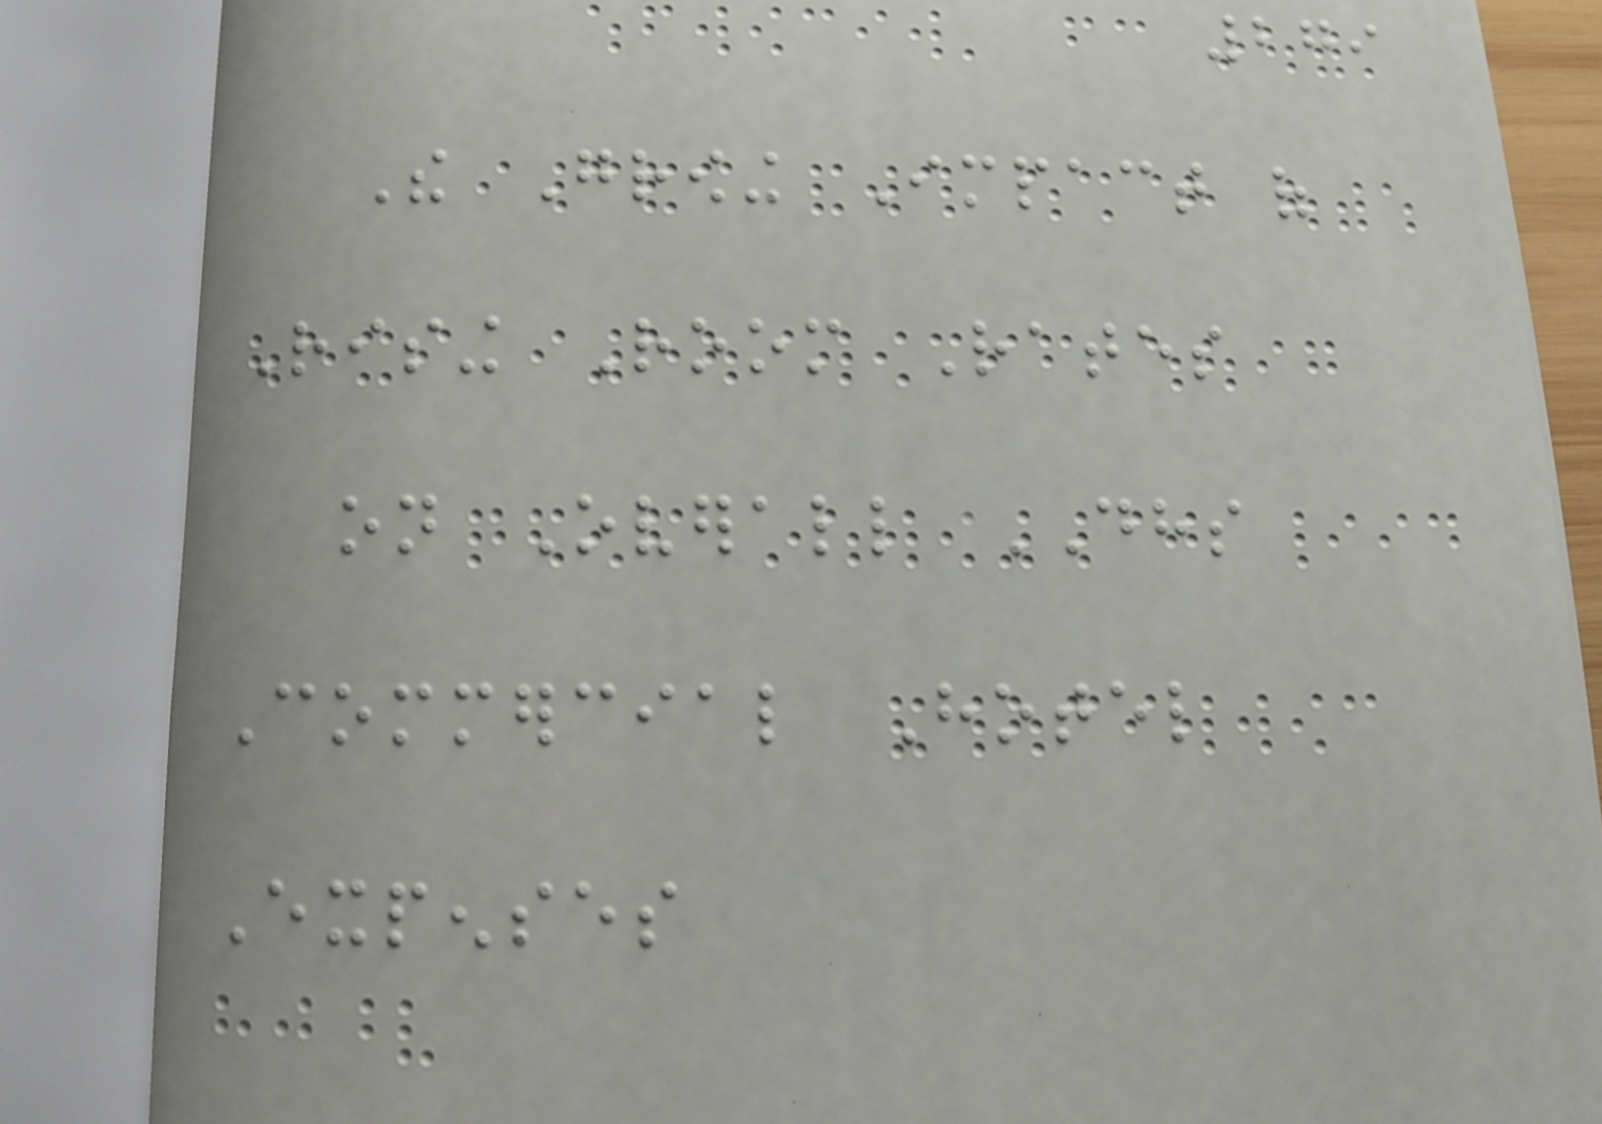279
The Growing Impact of
Rising Room Rates
on Overall DHS
Commercial Hotel
Expenses
